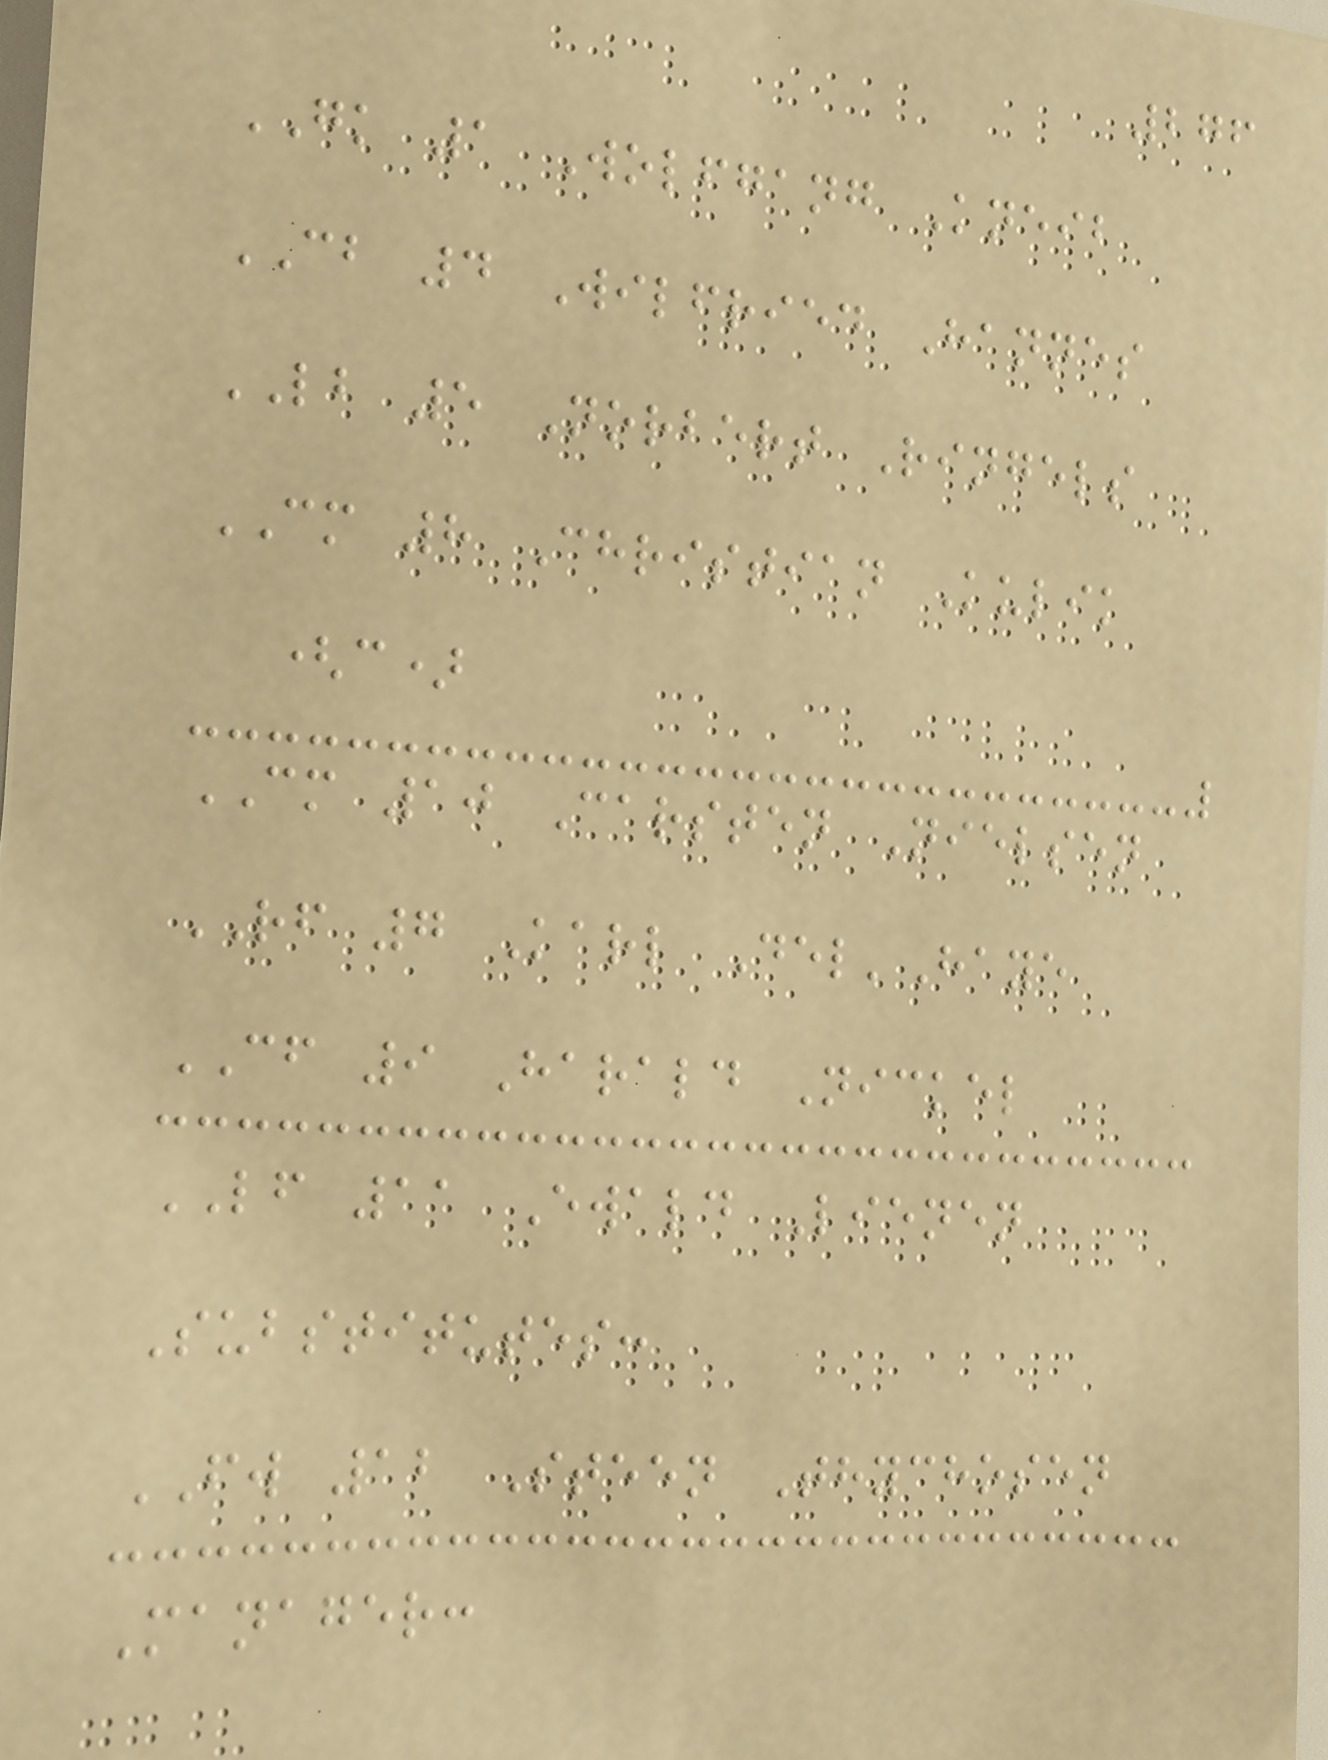276
GK 1 Wolfgang Kneib
CB 4 Wilfried Hannes
LB 5 Norbert Ringels
CM 8 Christian Kulik
(c)
CM 10 Carsten Nielsen
RF 7 Karl Del'Haye
CF 9 Harald Nickel
LF 11 Ewald Lienen
Substitutes:
FW 12 Steen Thychosen
Manager:
